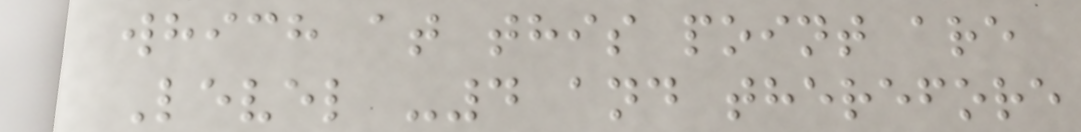which at this point are
Level -4 and therefore
